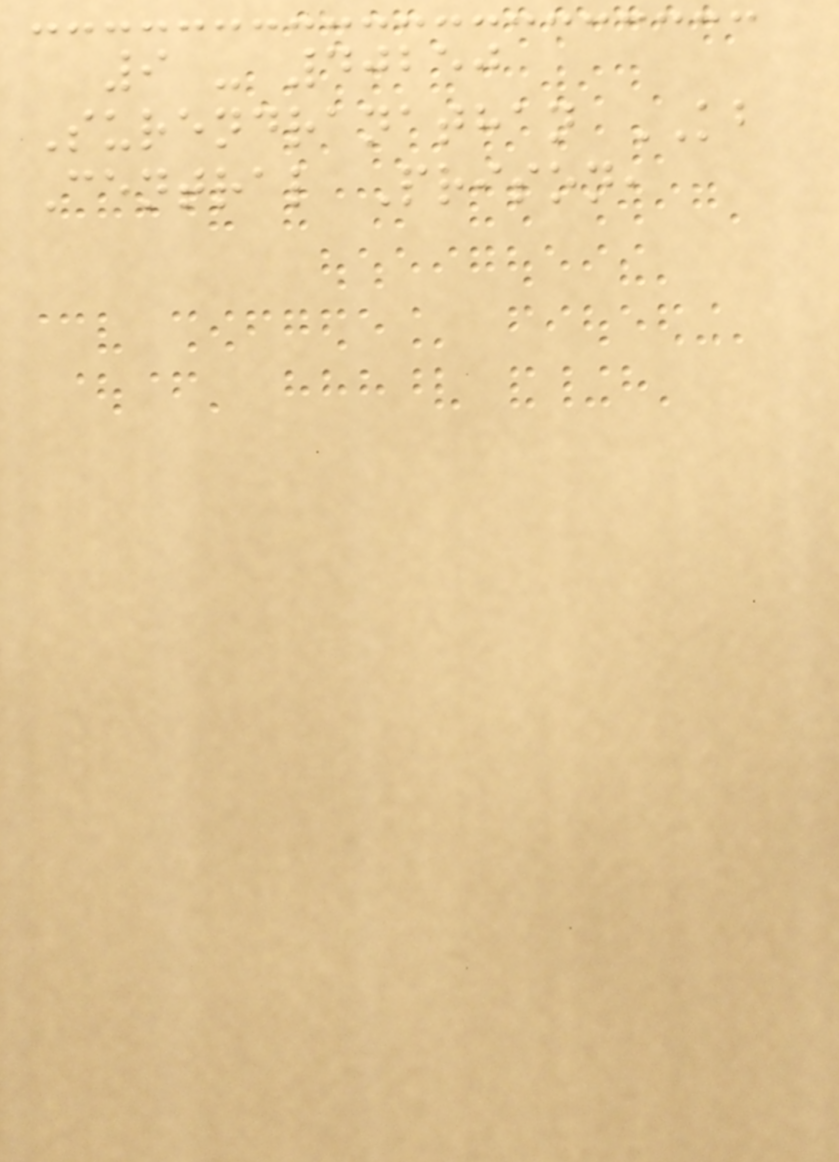9 - 40250
Surendranathan KB
Central Prison,
